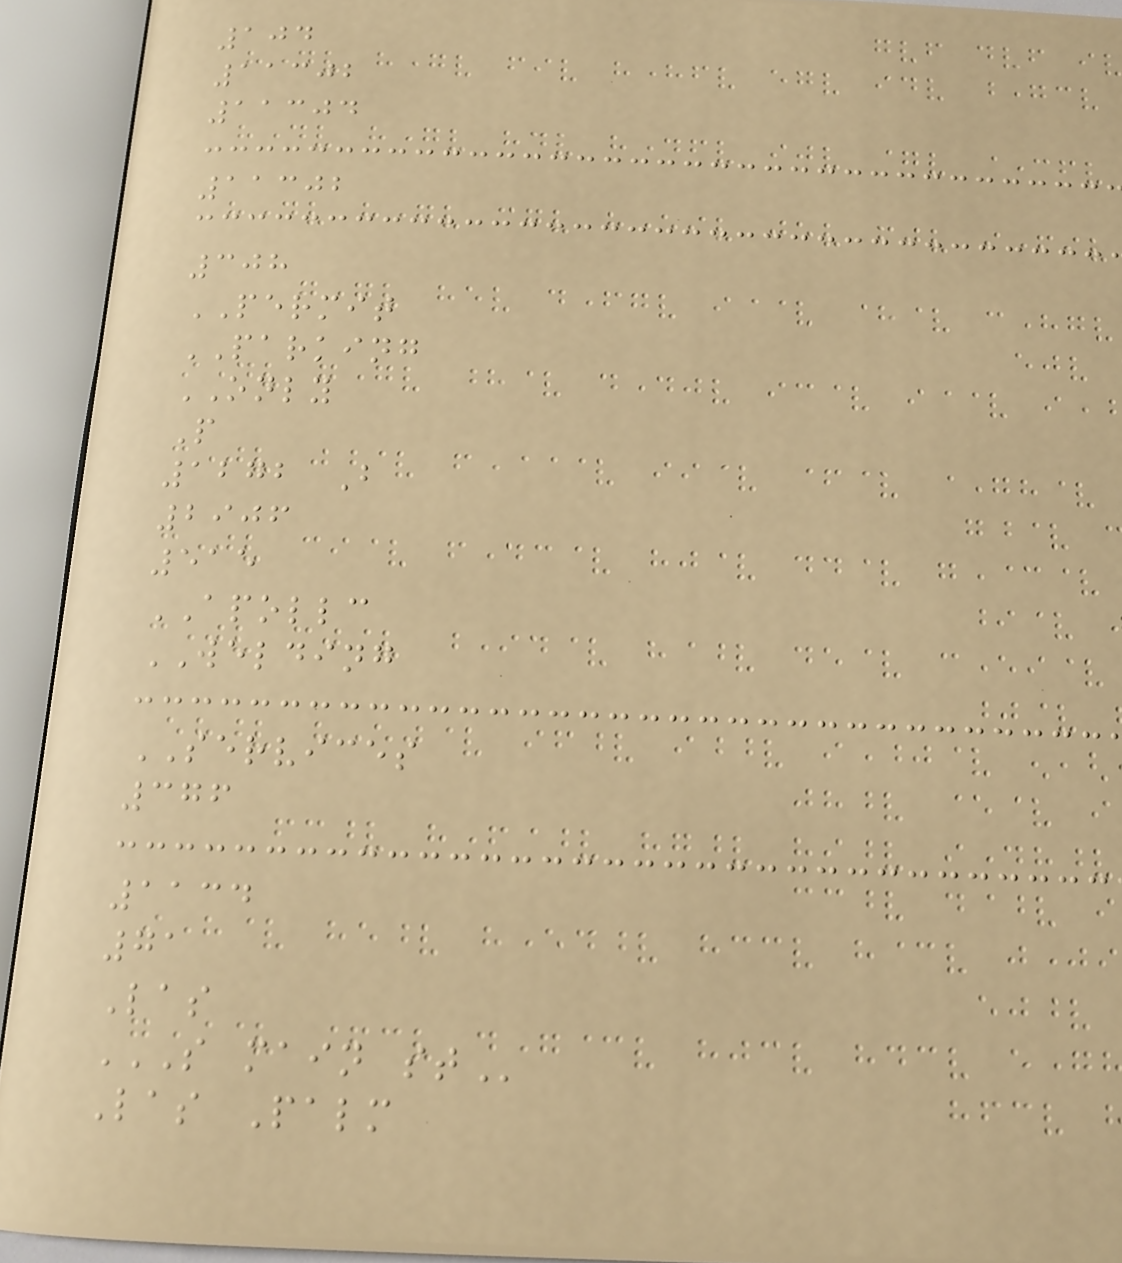104
11302
11304
11302
308
PERMIT
PARKING
ONLY
P
1272 B
2906
515
APOLLC
WELDING
SERVICES
376
1134
71
Las
S MAIN ST
Las Palm
